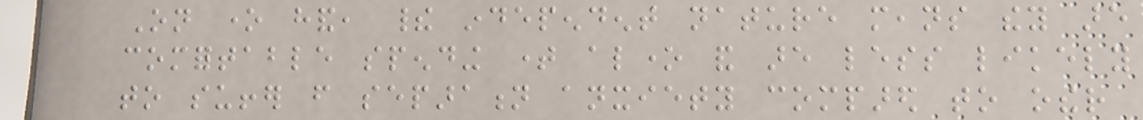On one hand, their independent nature means they are
comfortable spending time alone and are less likely
to suffer from separation anxiety compared to other
